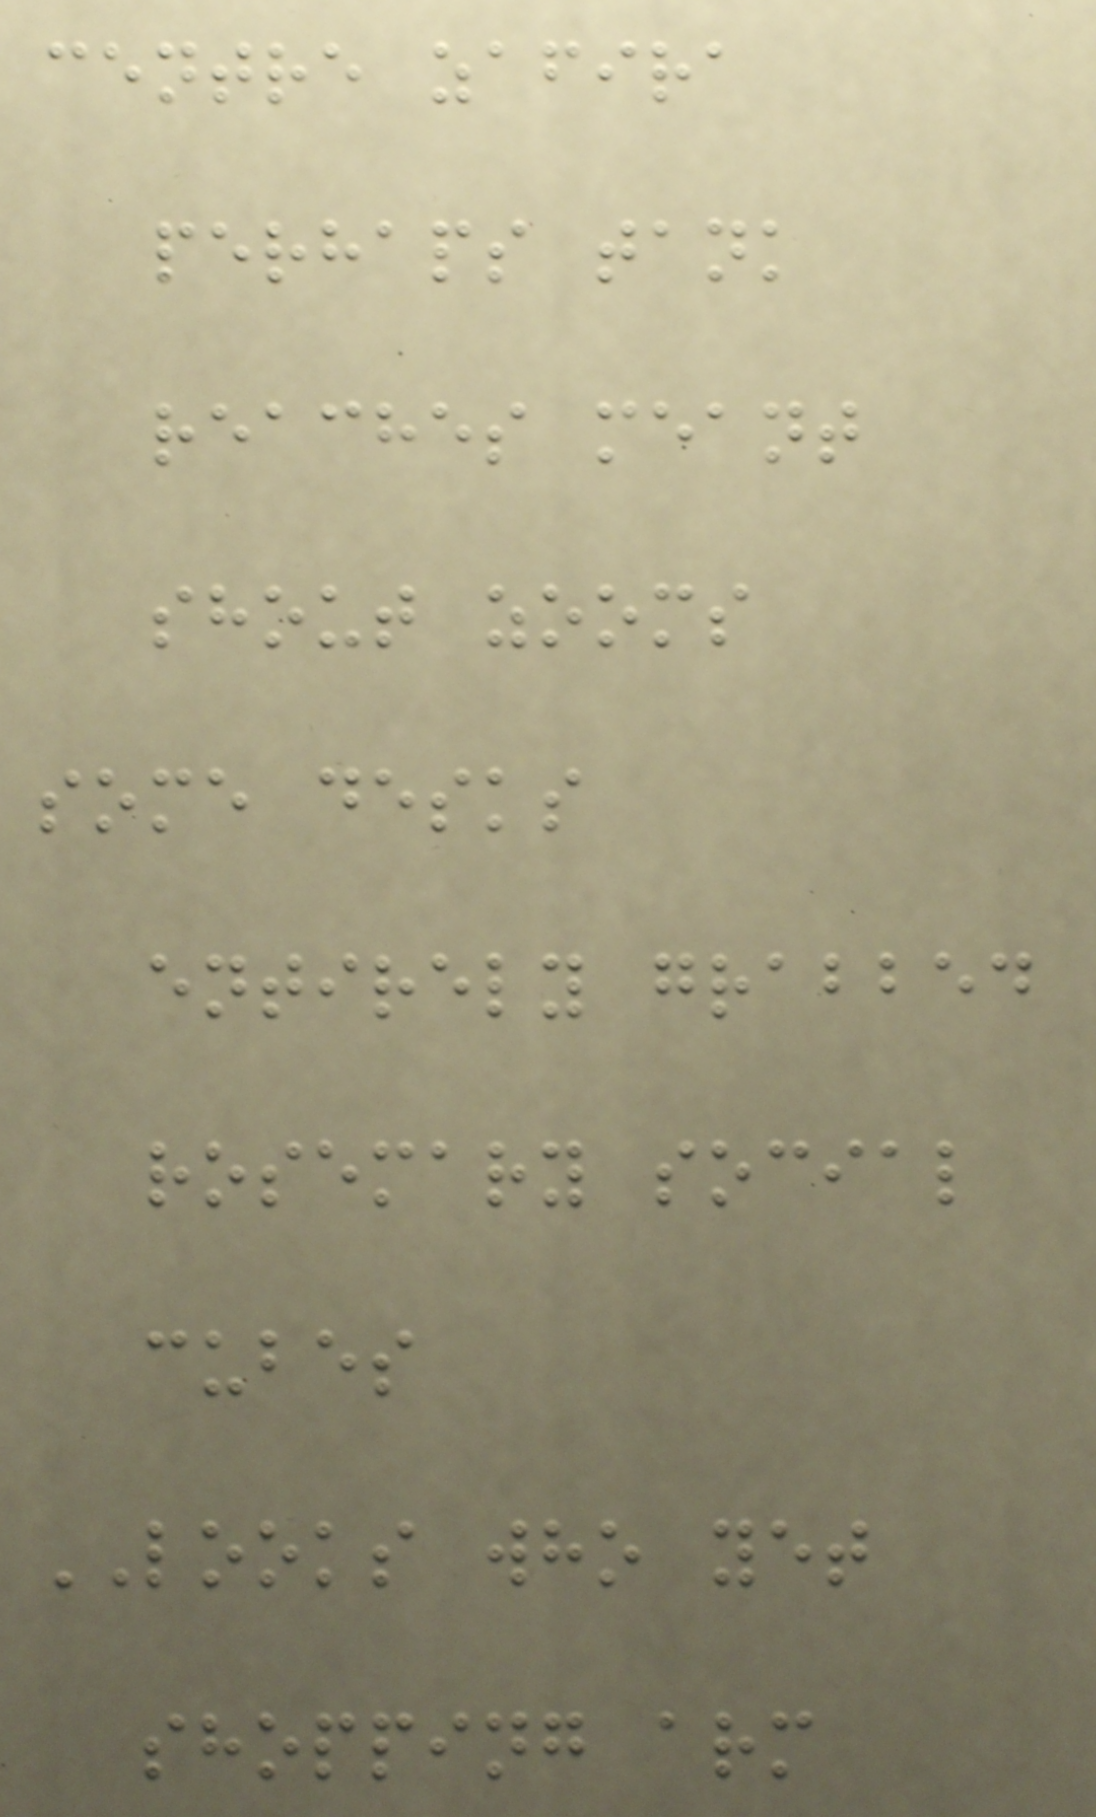centre zafira
perhaps tank
reaches meant
shout zooms
some desks
entirely grabbed
rosemary social
cubes
LOOKS who yet
shopping arm
